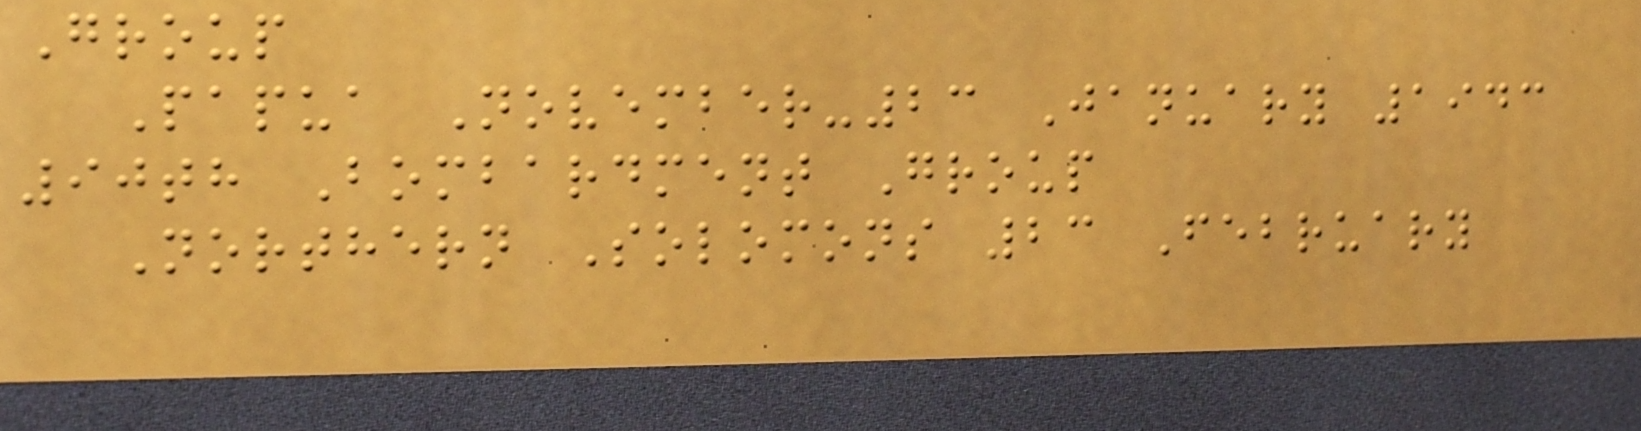Group
Papua November-23 January 1943
90th Bombardment Group
Northern Solomons 23 February
